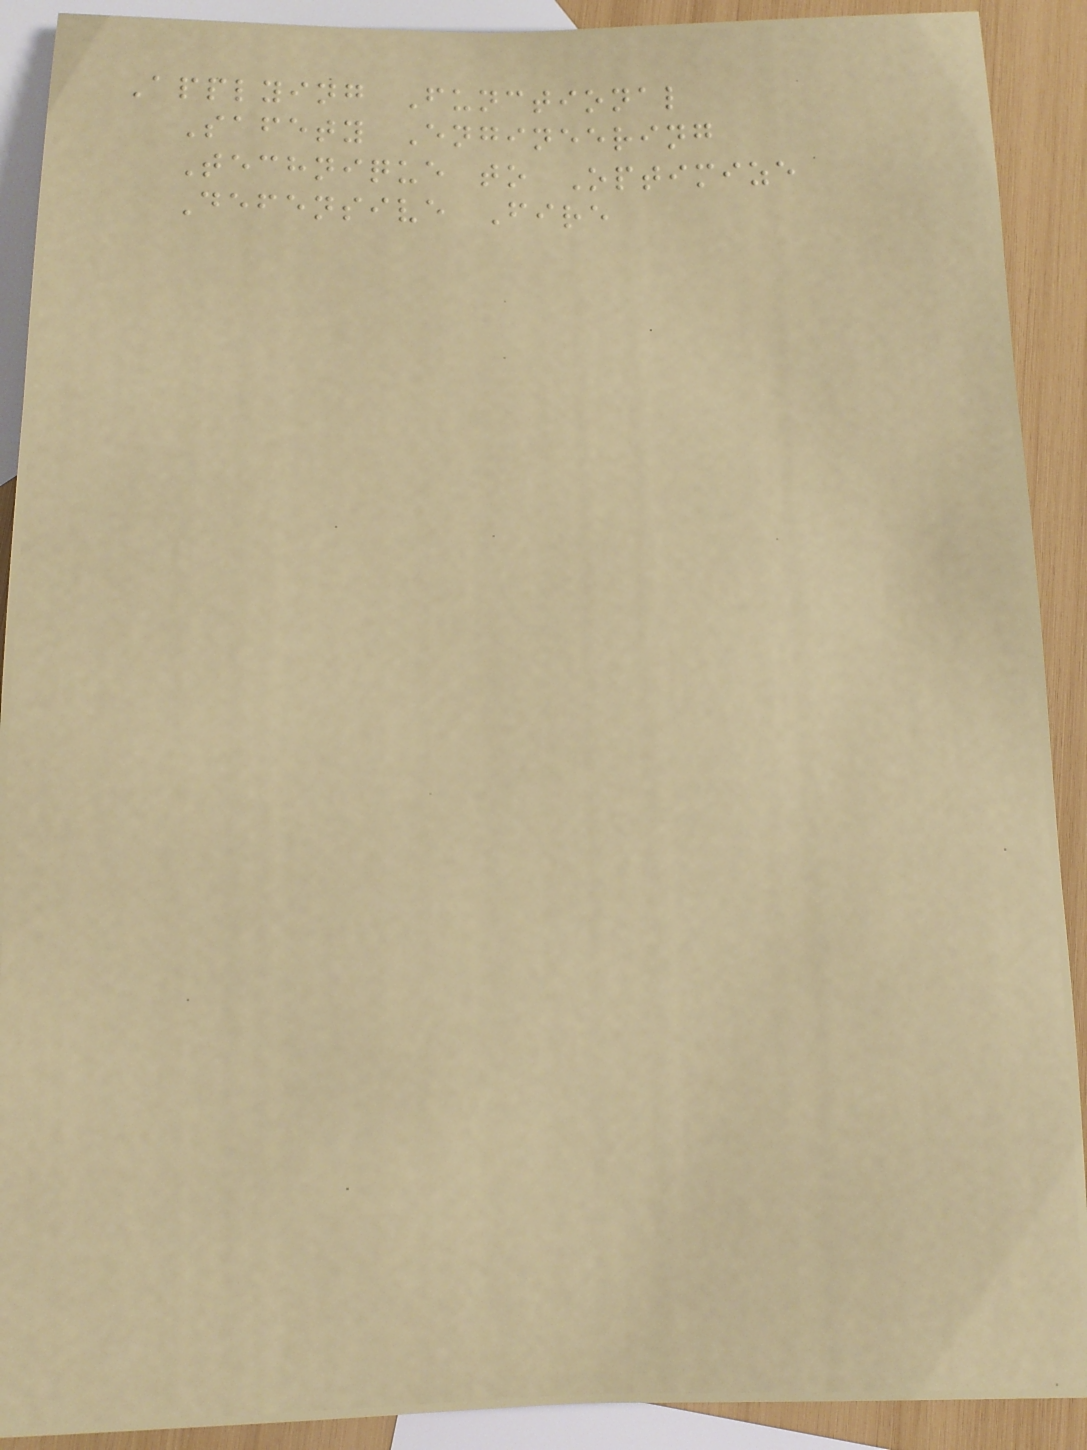Applying Functional
Safety Engineering
Technique to Optimize
Defensive Fire
